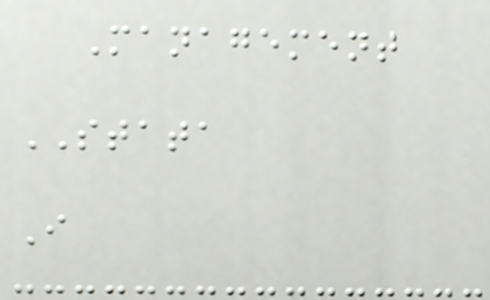Management
STATA
I
